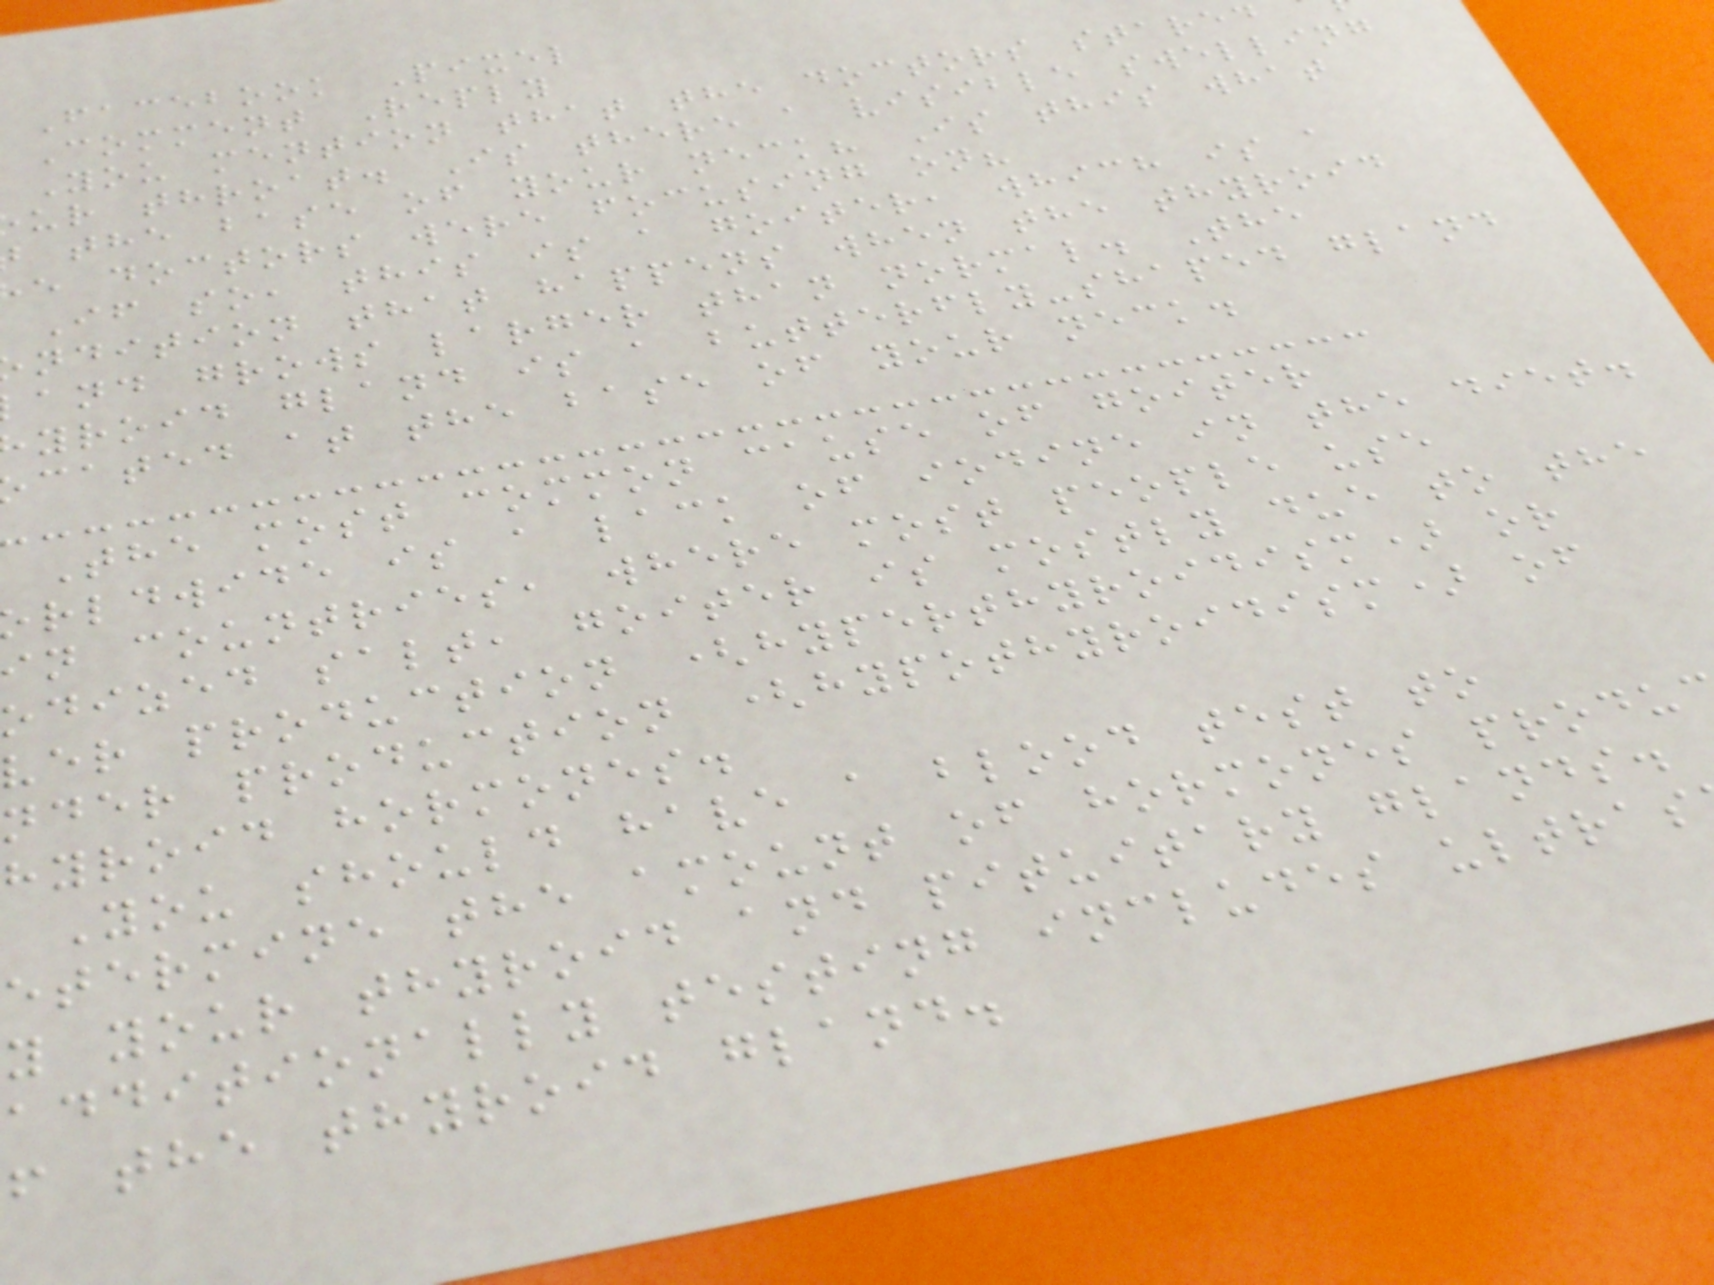Facebook Pixel
Comment Reply
You mention that the doctors stared
ur throat. Is there a visible swelling
the base of your neck? Is this what
e doctors were focusing on?
If so, this is a goiter, which is a
ndition that happens when the thyroid
and grows larger than normal. The
yroid gland is a butterfly-shaped gland
cated at the base of your neck.
The most common cause of goiter
rldwide is a lack of iodine in the diet.
n countries, where most people use
odized salt, goiter is mostly due to the
ver production (hyperthyroidism) or
nder production (hypothyroidism) of
hyroid hormones.
You should have a blood test to
etermine the amount of hormones produ
y your thyroid and pituitary glands.
additionally testing includes ultras
f the thyroid gland.
